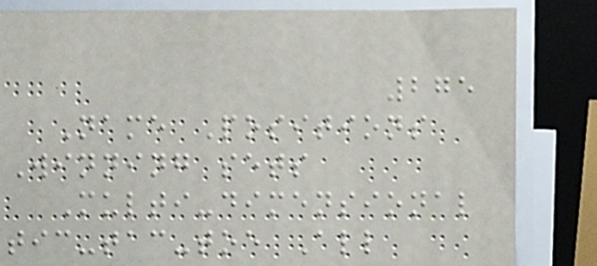275
Name Positions
Winning sets
Multi-dimensional
tic-tac-toe All
